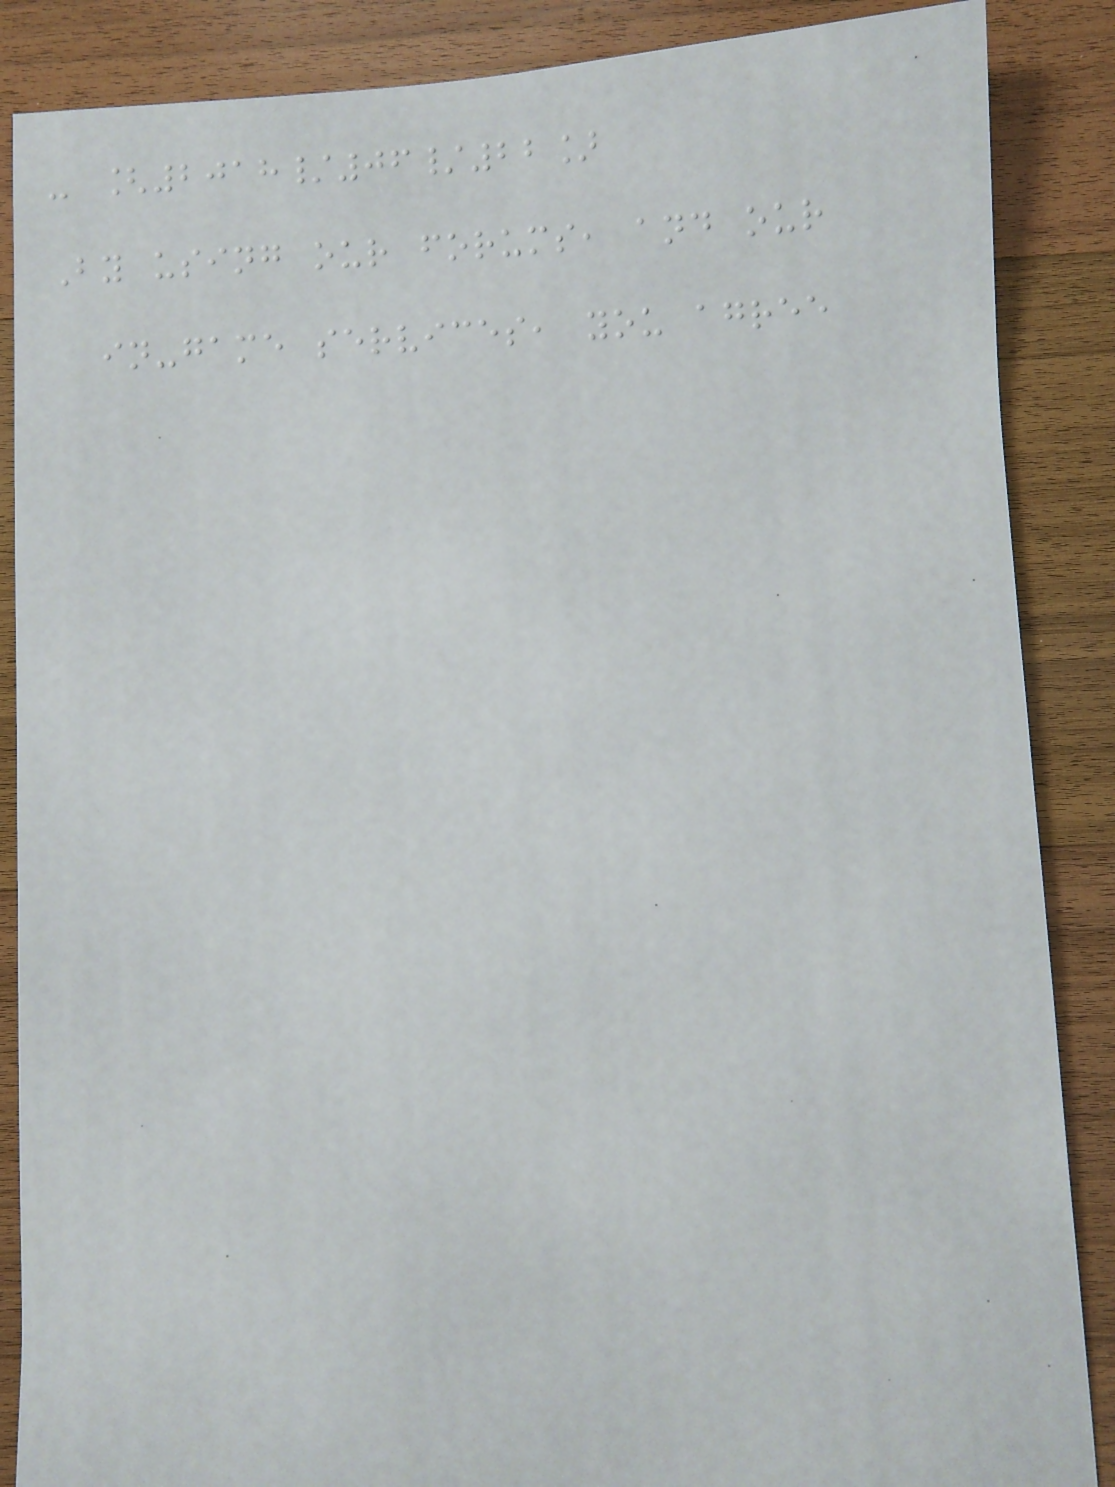- [2018/06/22]
By using our forums, and our
in-game services, you agree
